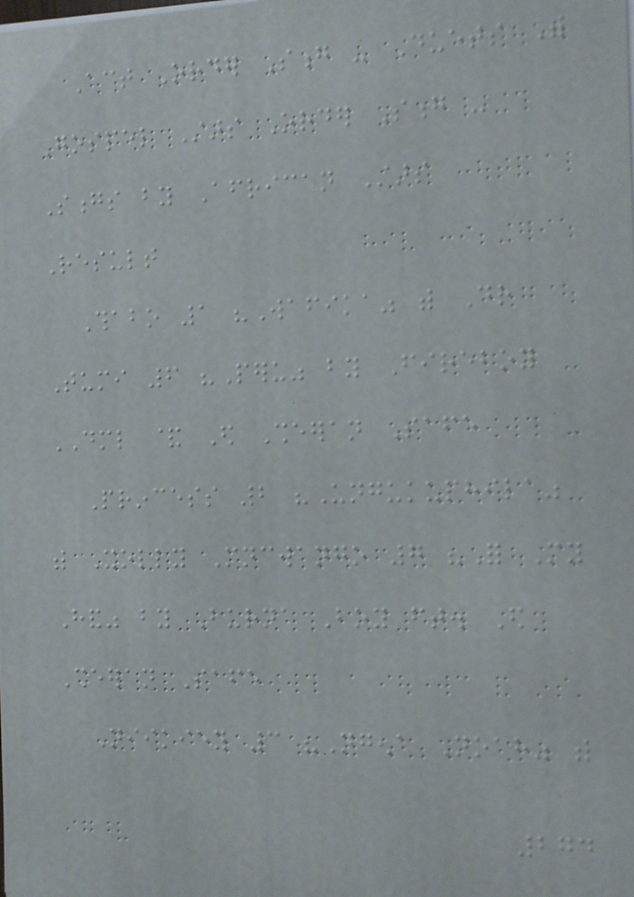Act Order Song - Duets With
Gospel Stars Order Song -
Songs by African Stars
Result
Thabo 1 "Wafika" with Dr
Tumi 6 "Peru" by Fireboy
DML & Ed Sheeran Safe
Princess 2 "Ungukuphila"
with Xolly Mncwango 7 "For My
Hand" by Burna Boy ft. Ed
Sheeran Safe
Niikiey 3 "Ngena Noah" with
274
